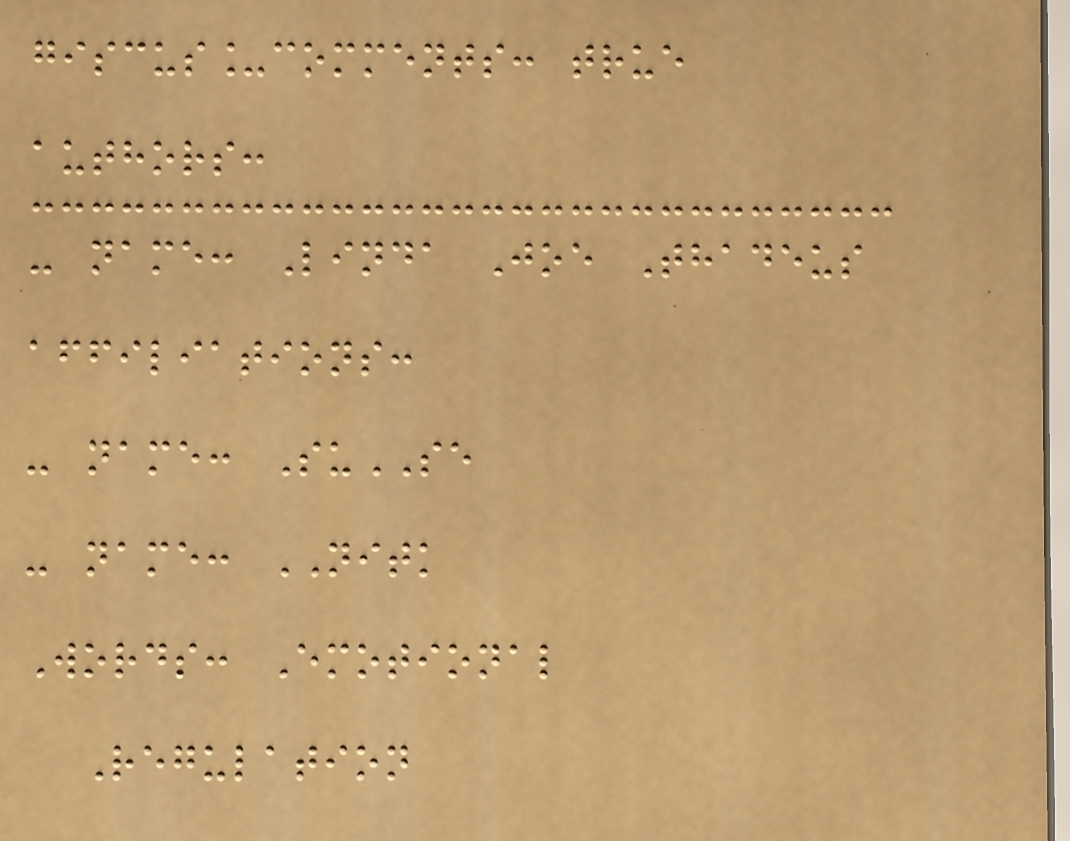giscus_comments: true
authors:
- name: Linda Joe Thadeus
affiliations:
- name: SuSE
- name: NITK
Words: Emotional
Regulation
